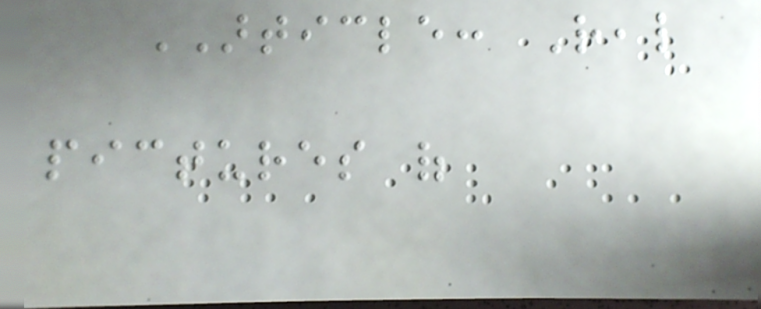ARTICLE: Real
pictures of
